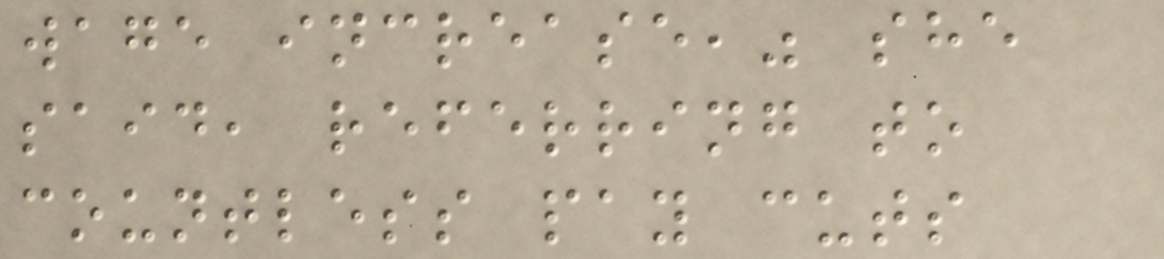wage increase," she
said, referring to
countless pay cuts
